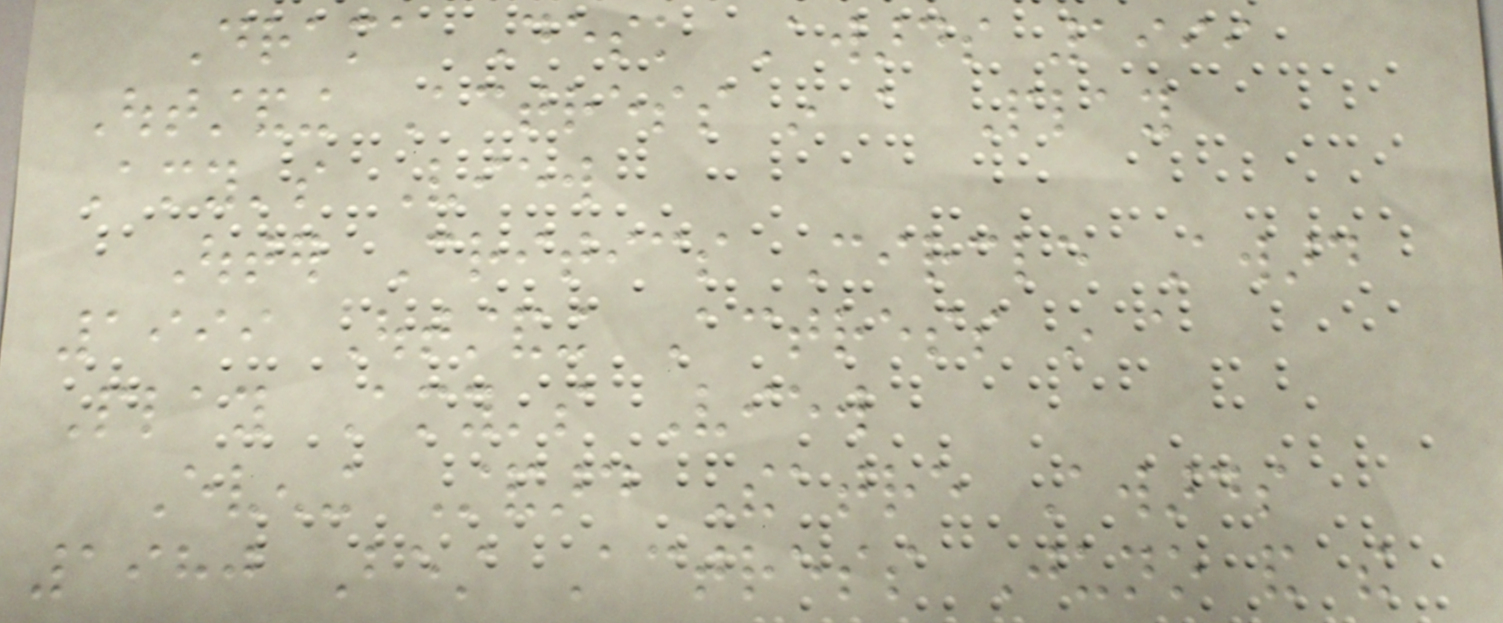Drama Desk Awards 1999
Outstanding Actress in a Play
Amy's View
Outer Critics Circle Award
1999 Outstanding Actress in a
Play Amy's View
Evening Standard Theatre Awards
1980 Best Actress Juno and the
